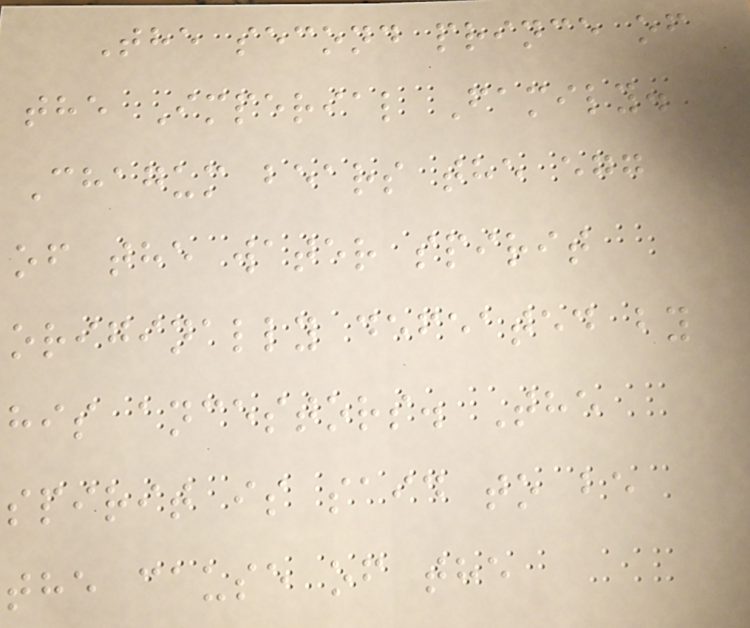The second prince of
the Imperial Family.
Chagum bears the egg
of the water spirit
originally defeated by
his ancestors. The
spirit is said to be
the cause of the
